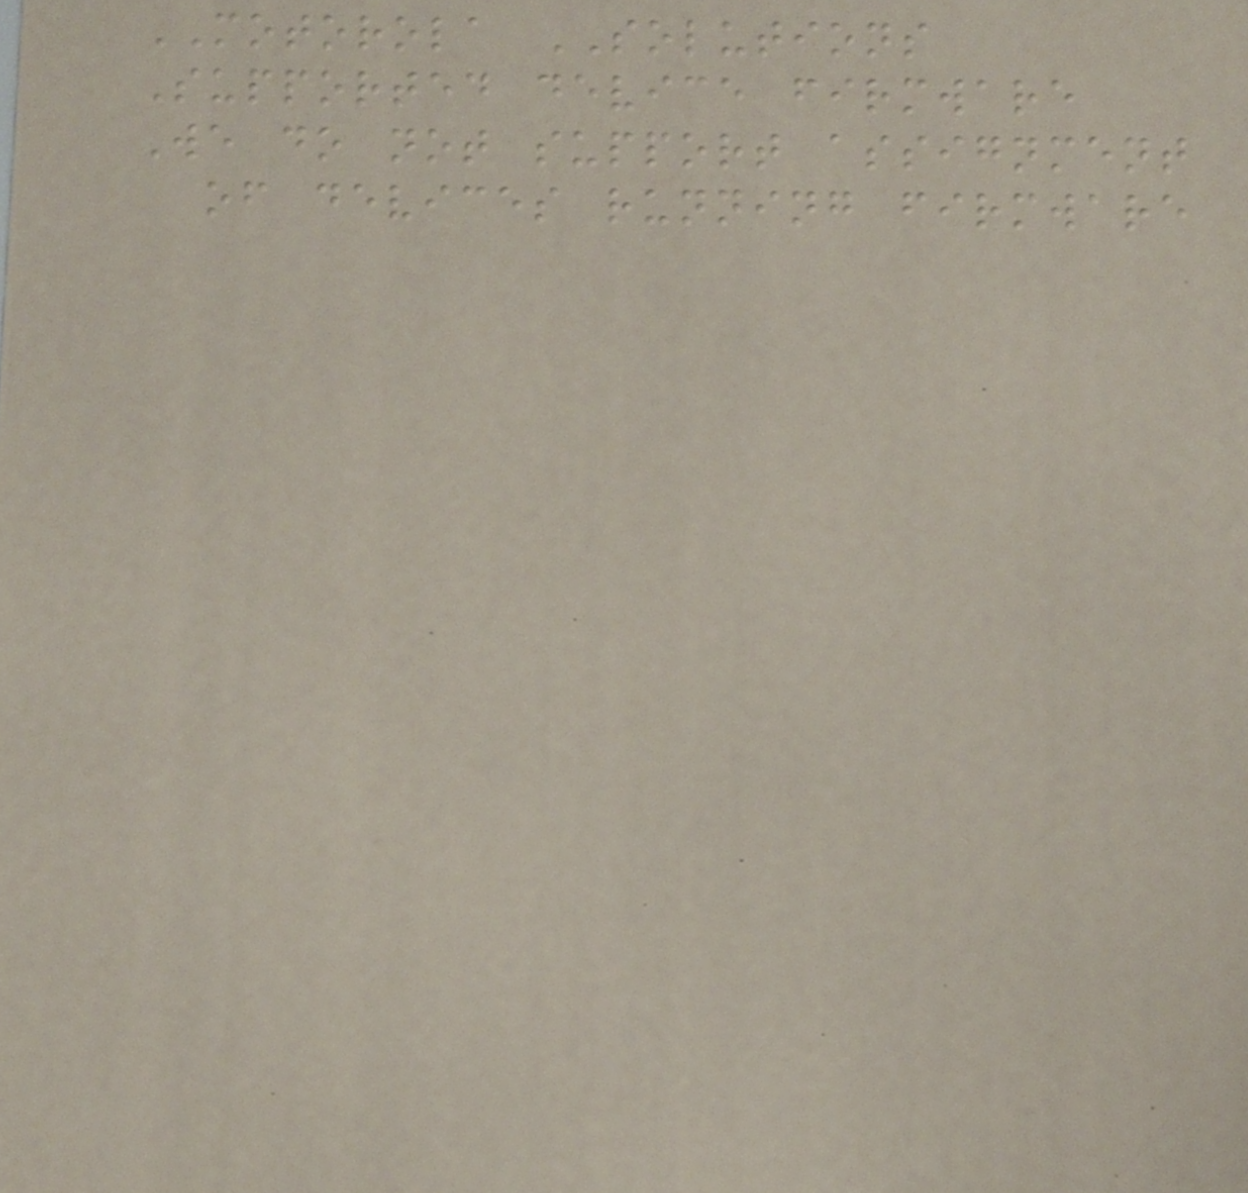MOTOROLA SOLUTIONS
Supported device firmware
We do not support assignment
of devices running firmware
